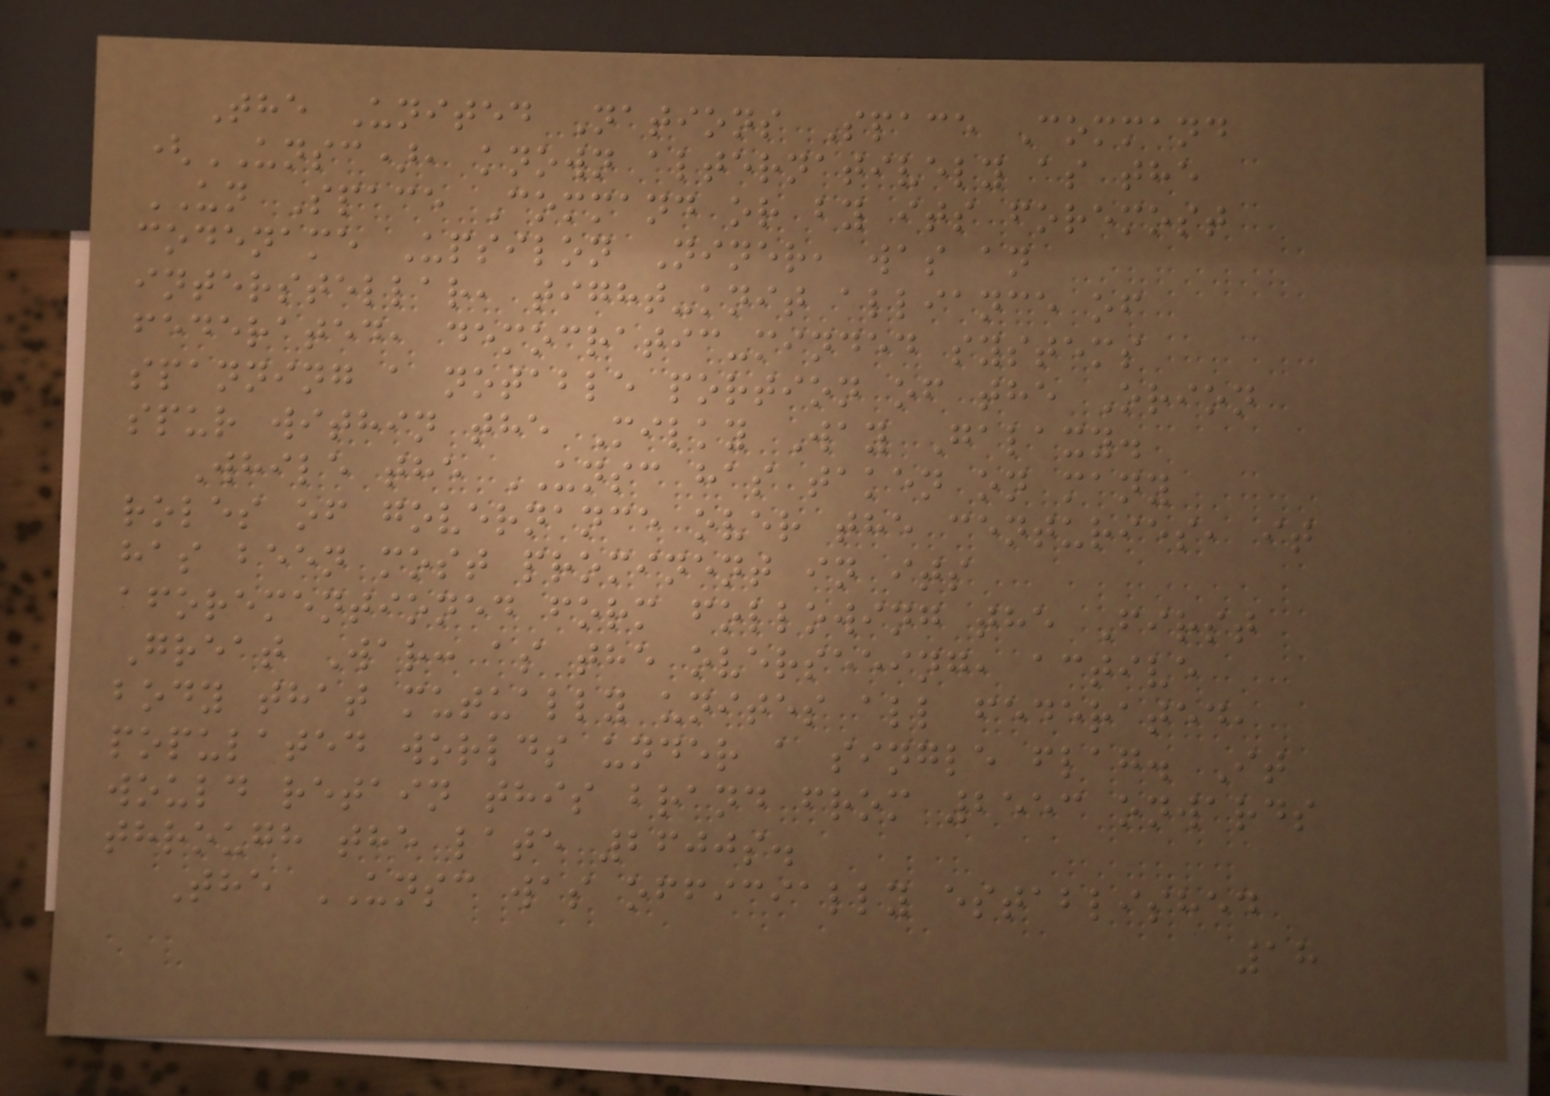The United Nations Space Command
(UNSC), known alternatively as the
UN Space Command or by its foremost
codename Upsilon Niner, was an
interstellar, tight-knit alliance of
federated, democratic-minded systems
spanning a notable portion of the Orion
spur within the Milky Way Galaxy.
While the UNSC has taken on many
roles of governance over the centuries, it
has been most prominent in its
aforementioned form following the First
Great War: as the overseeing, active
body that mutually unites all federated,
populated worlds under a single flag. It
would retain this brand from 2553 onwards
through the late 2600s.
The UNSC was officially established
18
